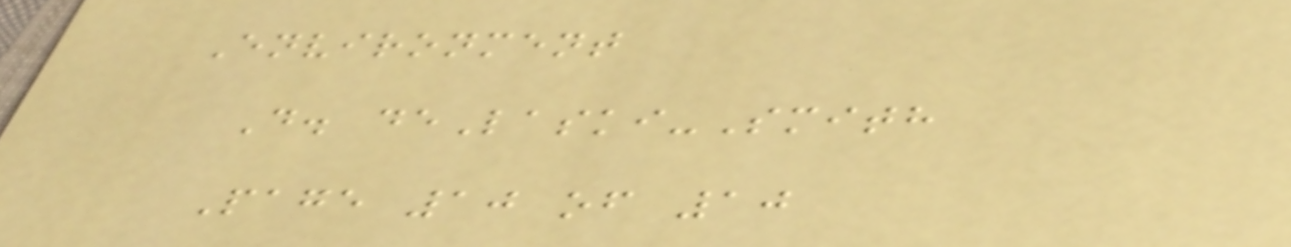Environment
D. deLaski-Smith
Page 10 of 10
